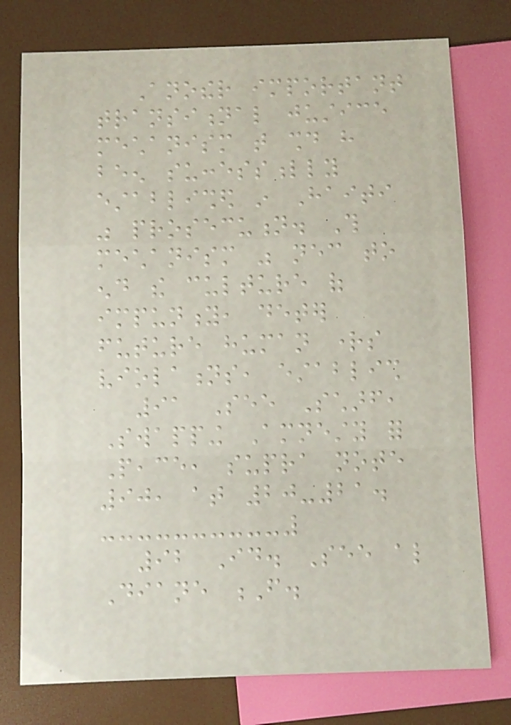Another important
transitional justice
mechanism that should have
been successfully
established in Haiti
was prosecution. This
mechanism was necessary to
end the culture of
impunity, deter
future human rights
violations, establish
91 See Scharf,
Swapping Amnesty for
Peace, supra note
90, at 20-21.
92 Id. See also
Diane F.
